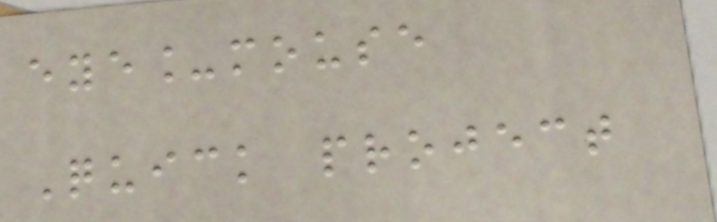eye_mouse
Quick project
